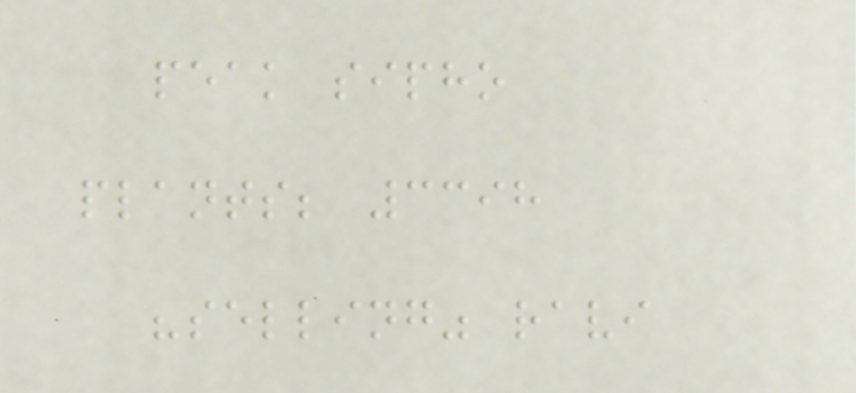peak sipho
plants; 3398
"selling" ravi
